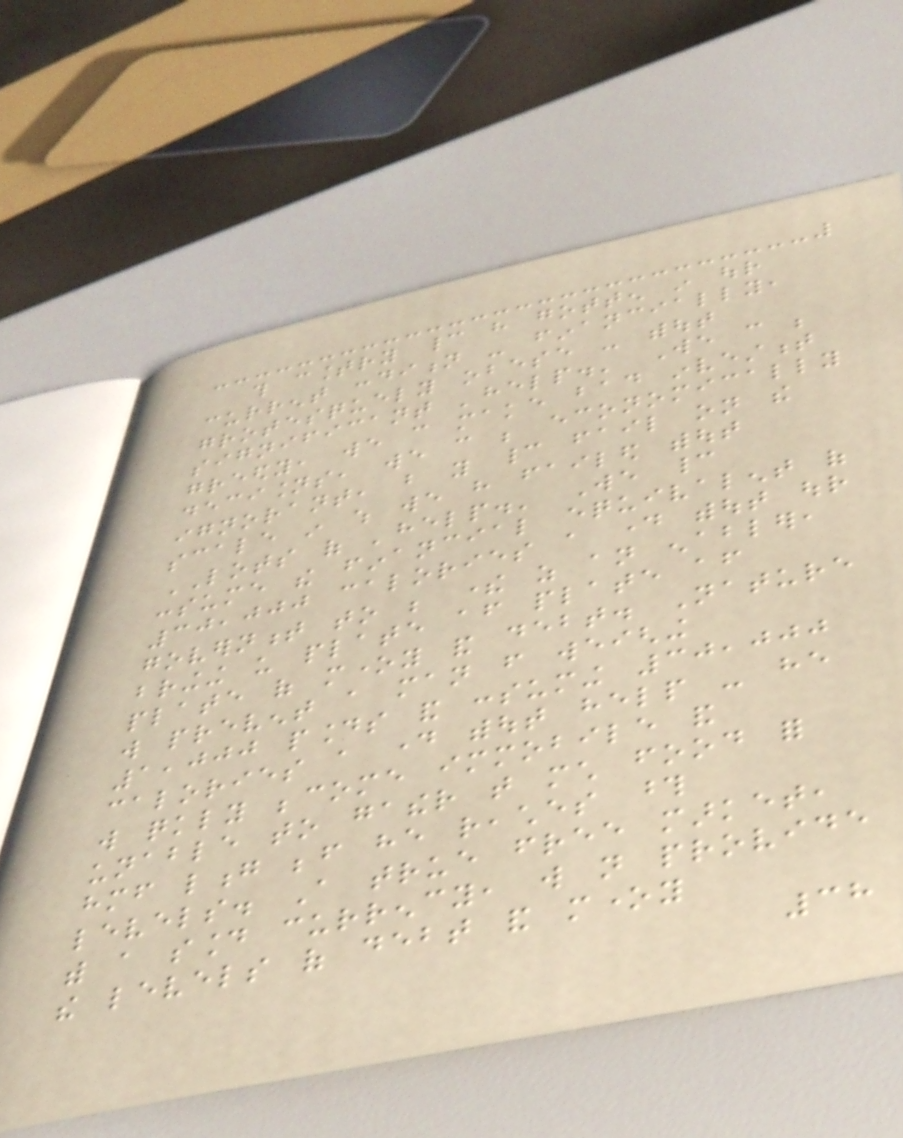this country cannot have gotten in our
current condition - financially,
grotesquely obese - without
significant 'help.' We can be
greedy, we can make bad investment
decisions, we can be economically
ignorant, but you cannot fail on the
scale in which we have failed without
LOTS of 'help.' We cannot
consume the financial equivalent of
30,000 calories a day without our
government to be there as an enabler,
bringing us plate after plate after
plate of money and debt. Nature
will prevent a man from weighing
1,000 pounds and consuming 30,000
calories a day without help - he
will quickly become immobile and
unable to gather that much food for
himself long before he reaches those
levels. A true free market,
with a sound currency, will not provide
the levels of debt and money
38
